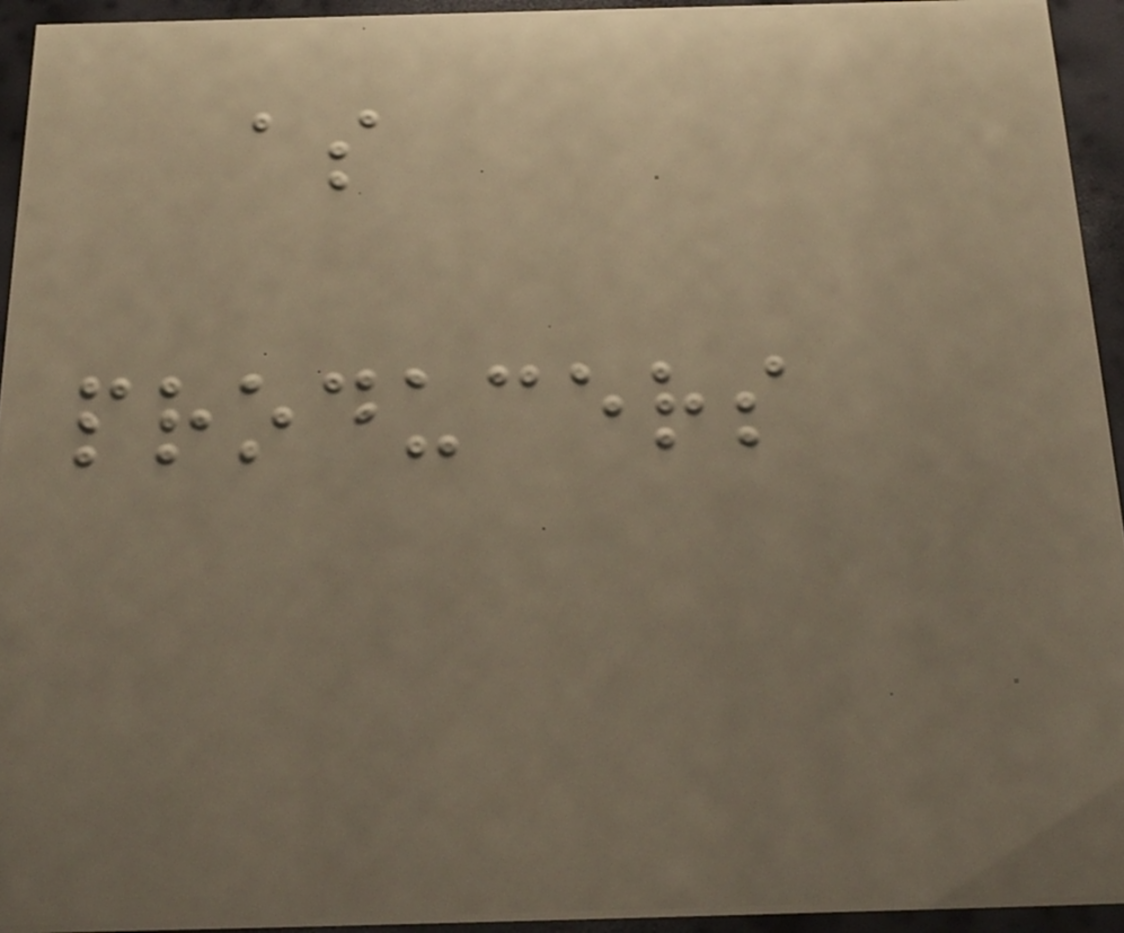as
producers
